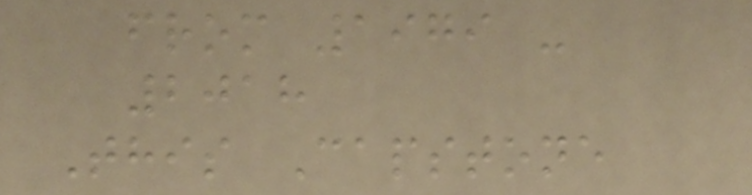from 1979 -
2018
This Capstone
